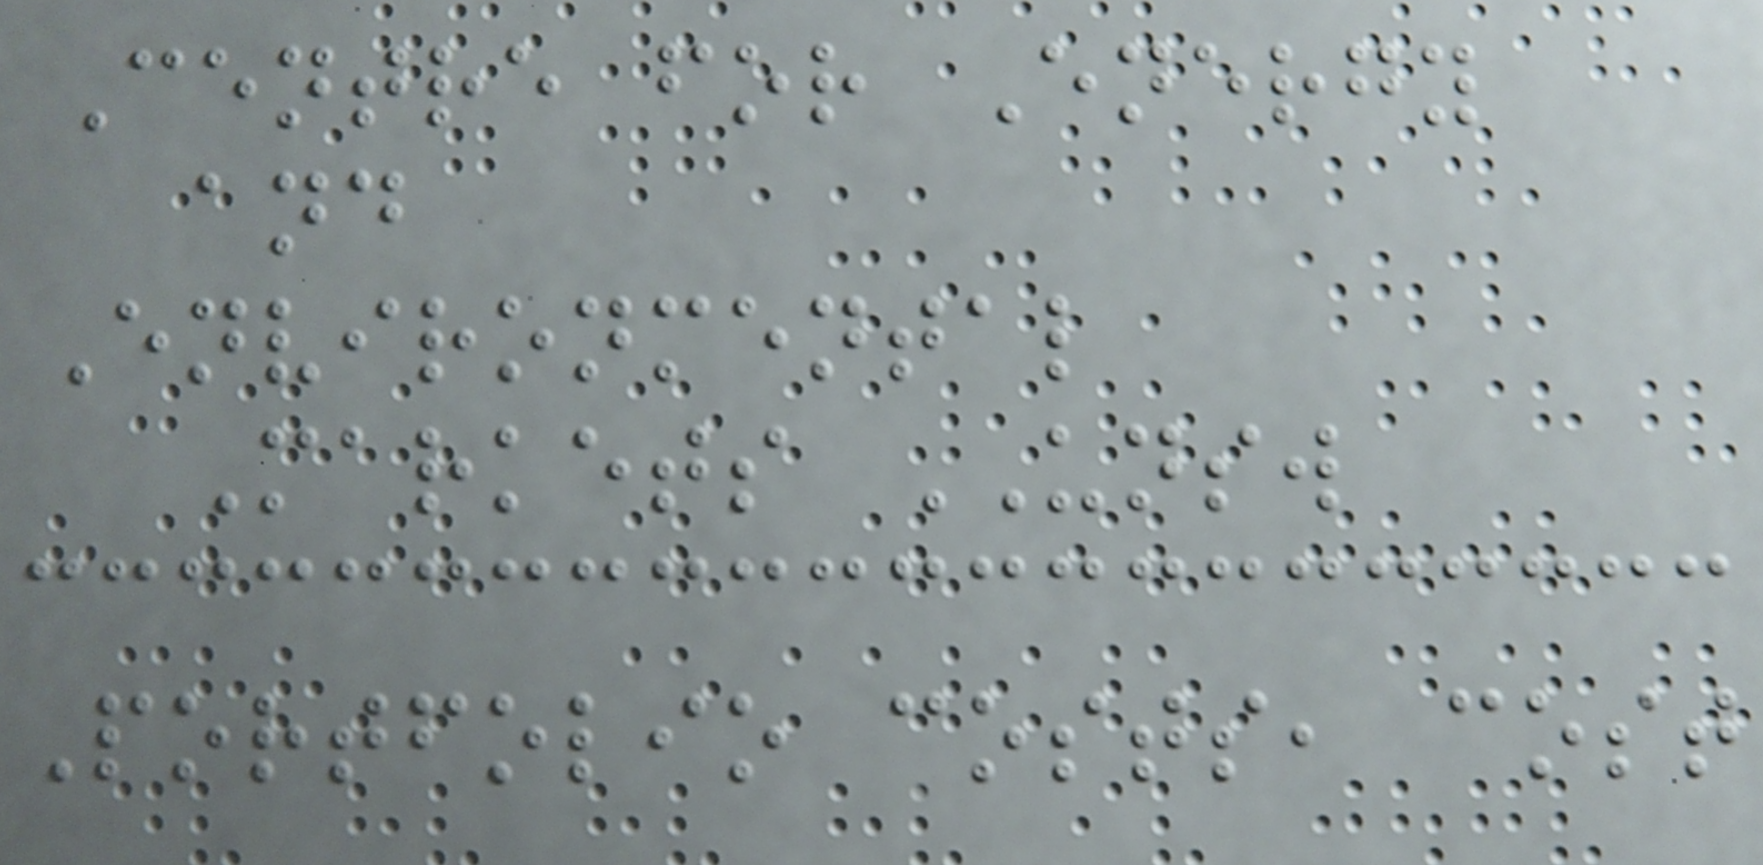Centre for Energy
and
Environmental
Markets UNSW
Portfolio costs, cost
